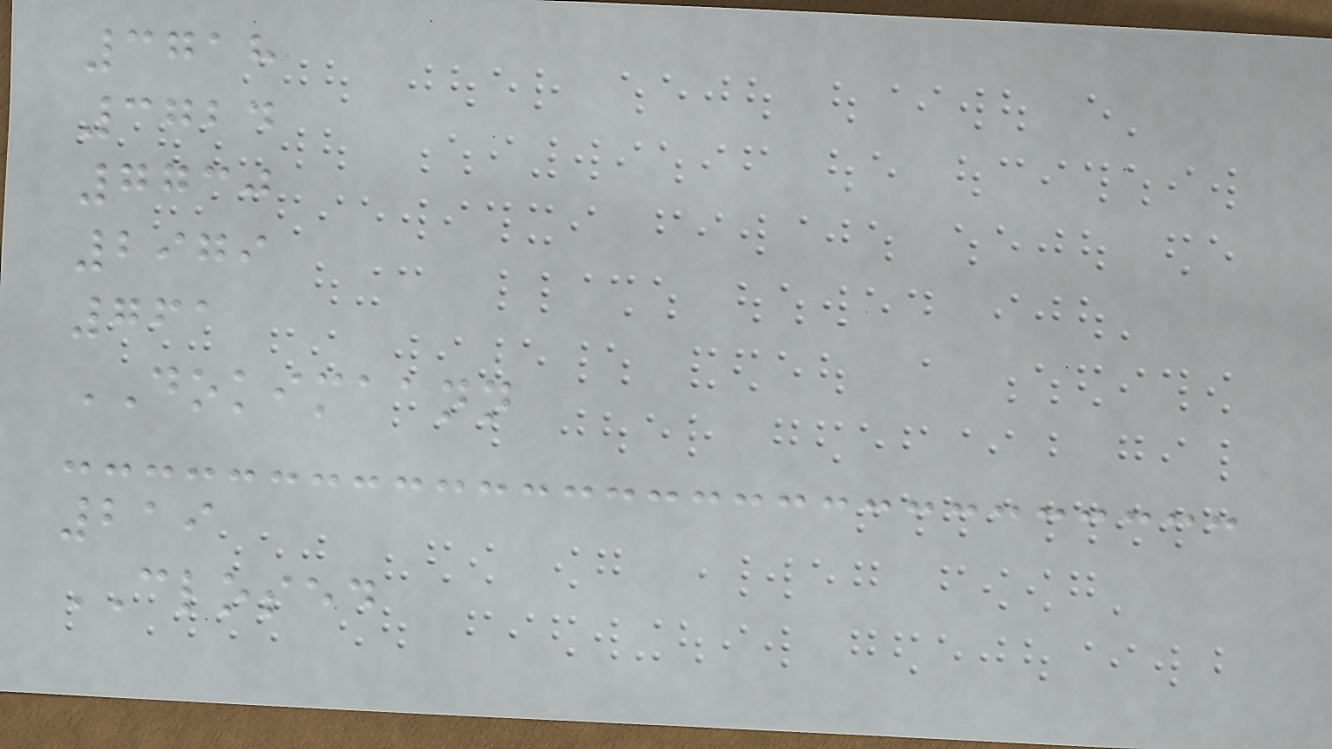3718
3724
7730
2979
761
DOKIMAANN
219
CLOSED
